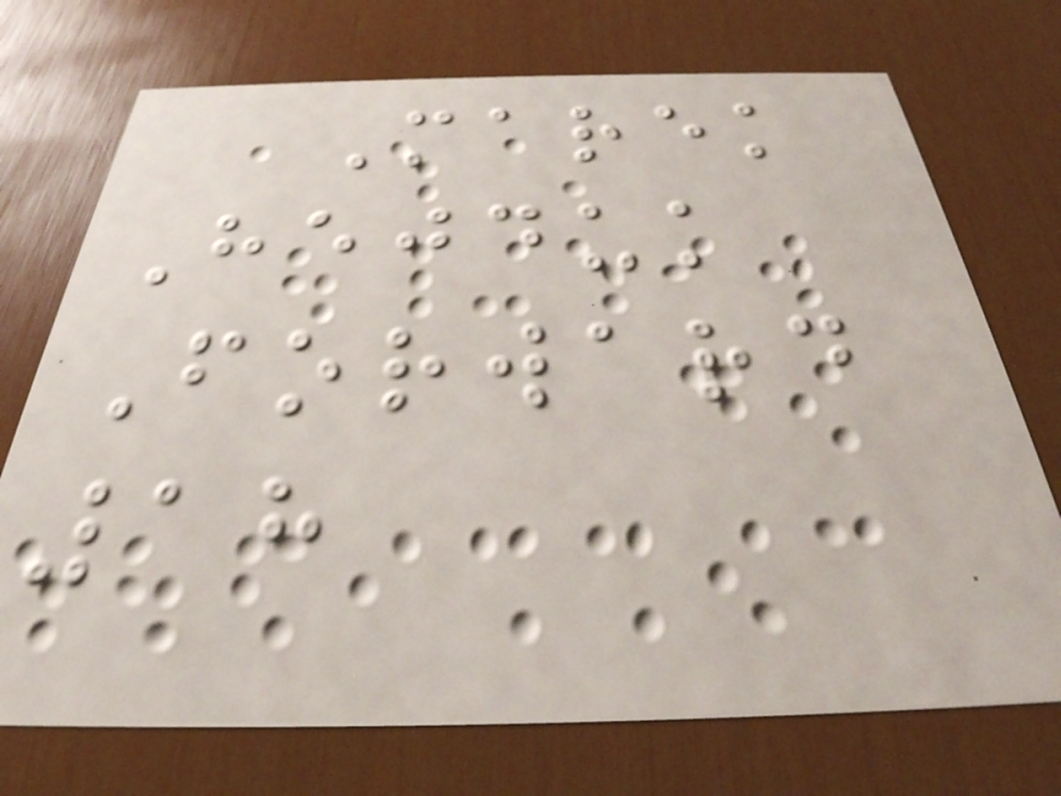Marek
Hejduk
Forward
18
